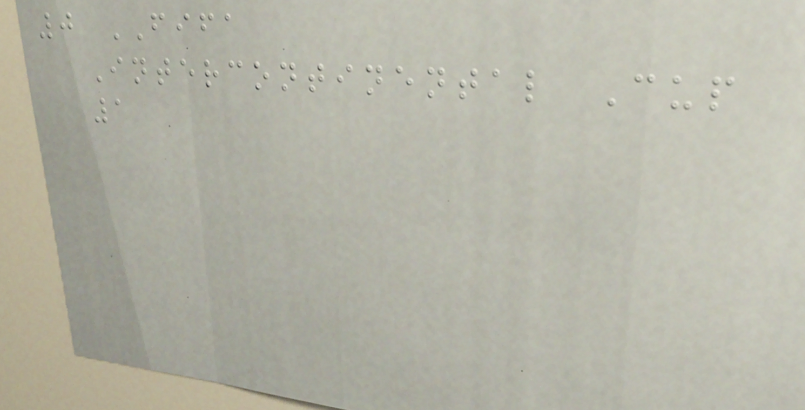0 FIFA
Intercontinental Cup
1
